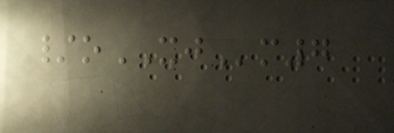/oXJm7
